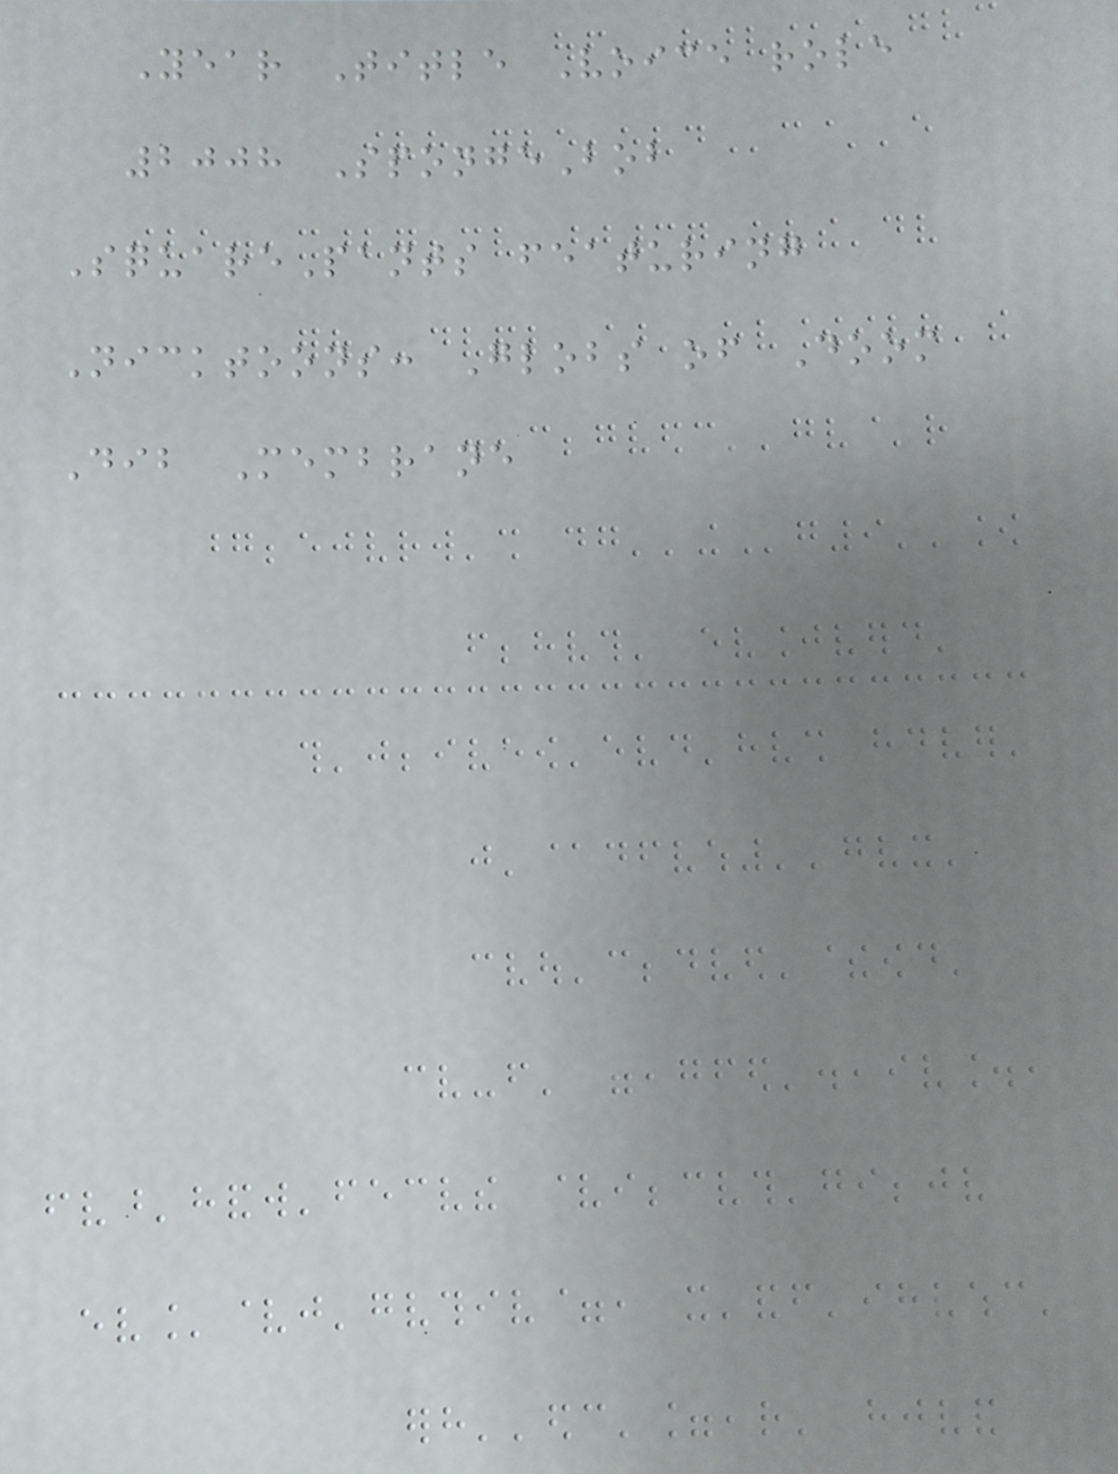Year Title Voice role
2008 SpongeBob
SquarePants featuring
Nicktoons: Globs of Doom
Dib Membrane
